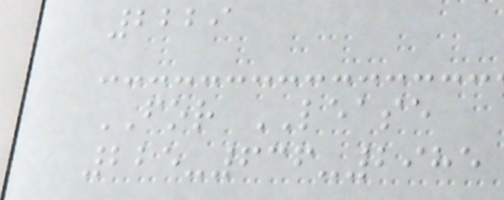2229
FOR LEASE
225-636-2985
